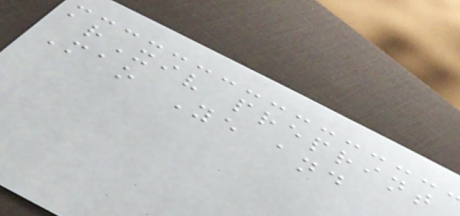arXiv preprint
Mao Ye and
